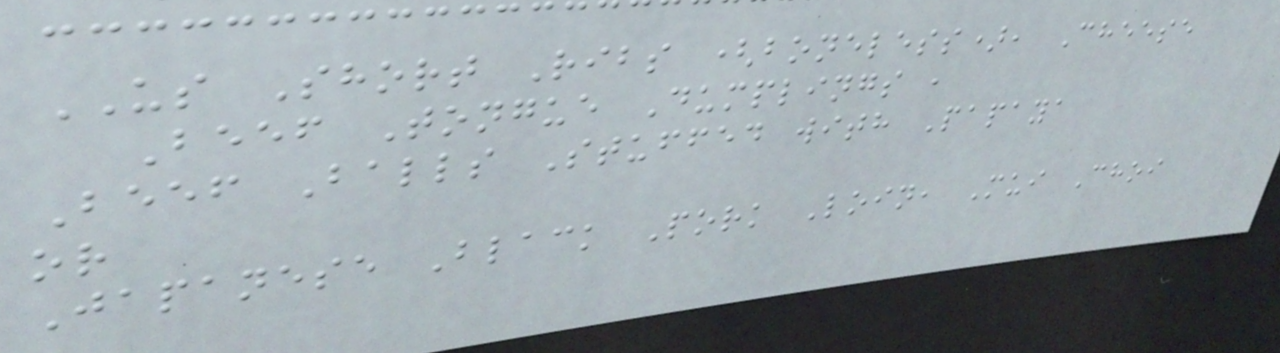US Short Ribs (boneless), Cheese
Beef Tongue Dumplings ,
Beef Balls Stuffed with Papaya
or
Japanese Black Pork Loin, Mui Choi
